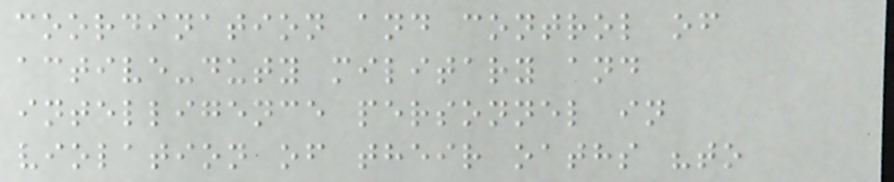coordination and control of
active-duty military and
intelligence personnel in
violation of their oaths "to
